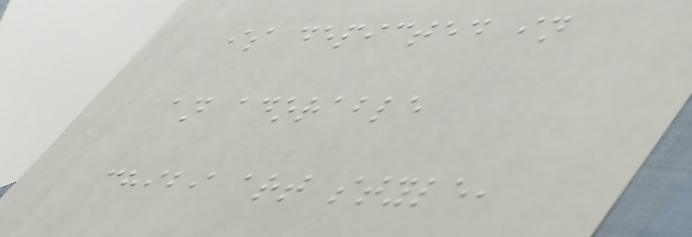is depicted in
an adorable
chibi art style,
